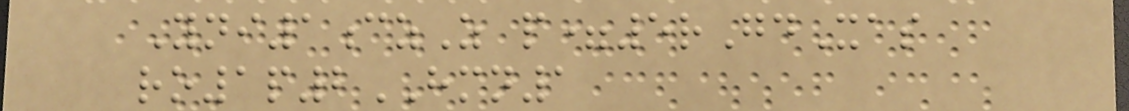Yni1czZ p=5rGdXas
ro1p2HMN1
